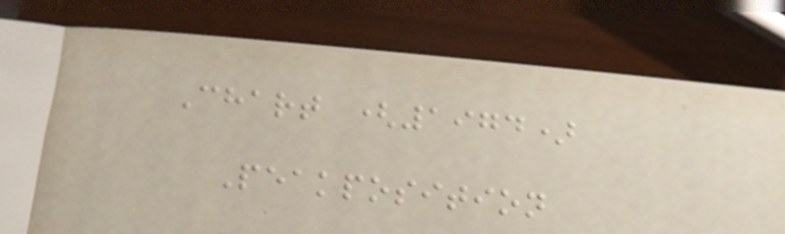Chart (1974)
Peakposition
